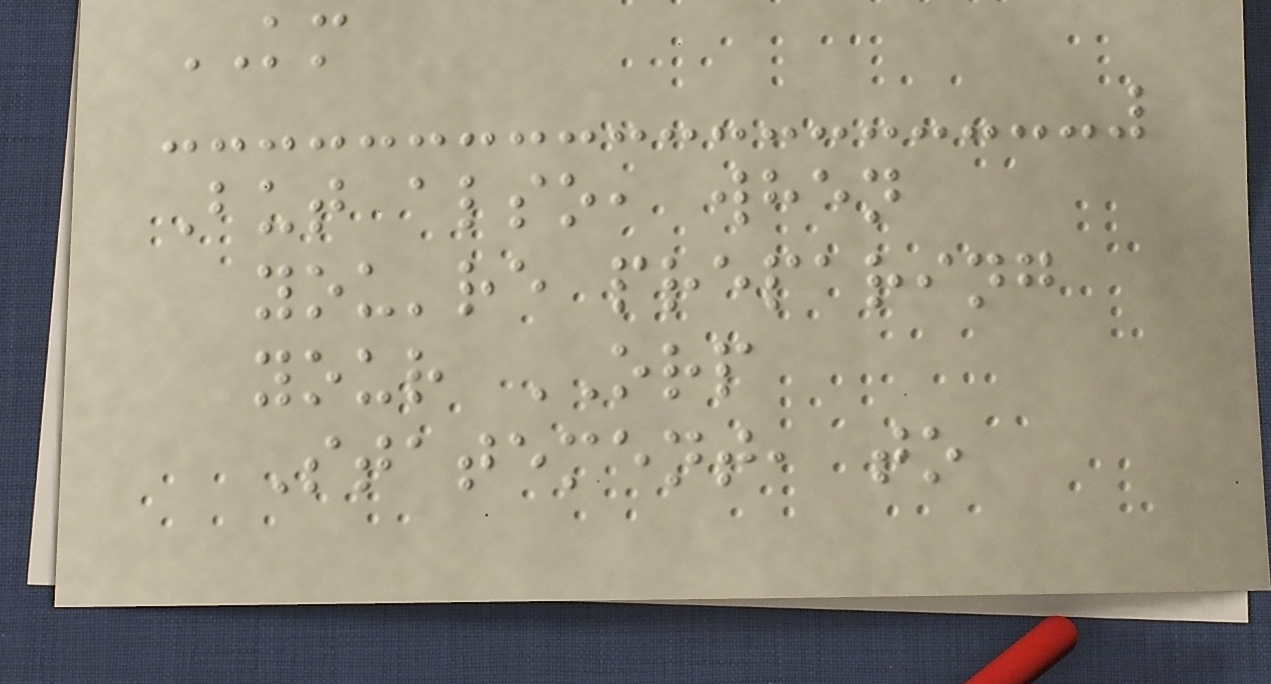KM
But also, when
you're preparing
your ORP
Statement, to
